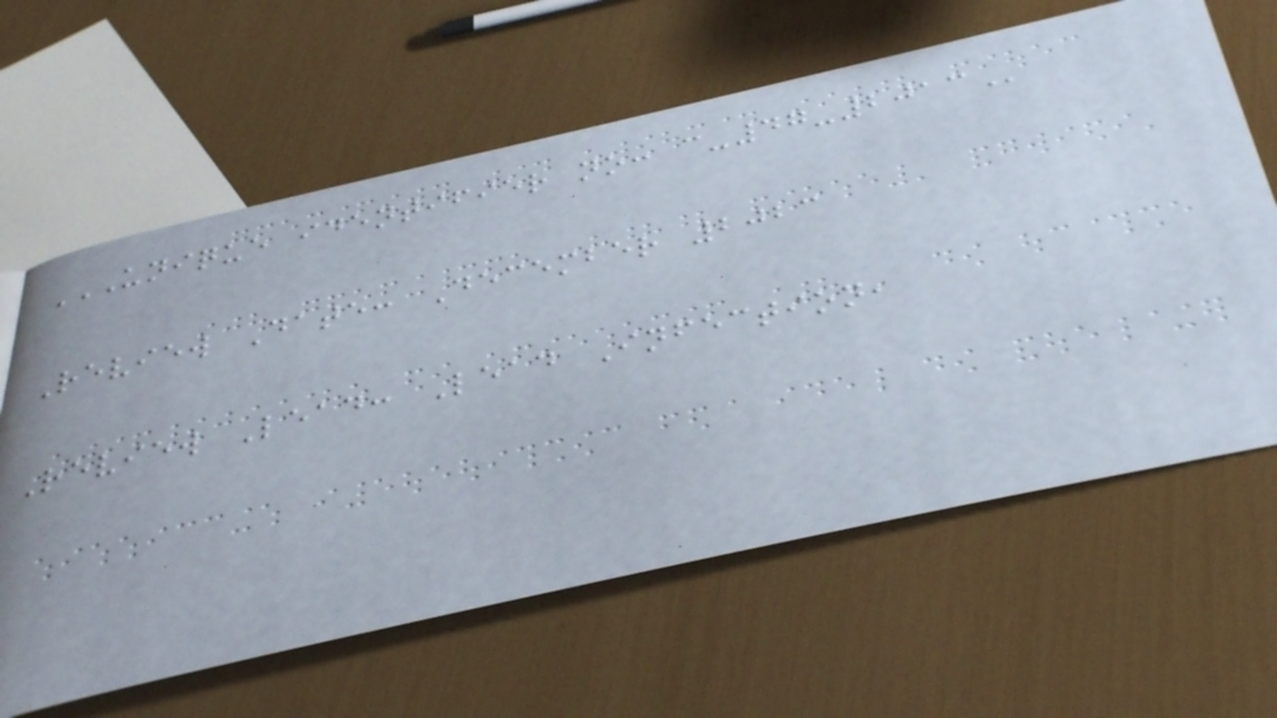UNIQUE IDENTIFIER NO: C-47-2013
Review Date: December 2023
Review Lead: Lead Infection,
